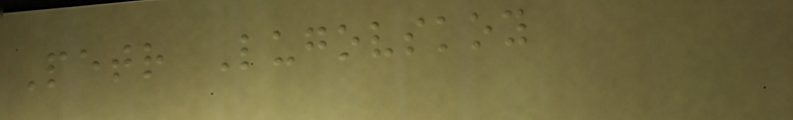Petr Lugovskoy
